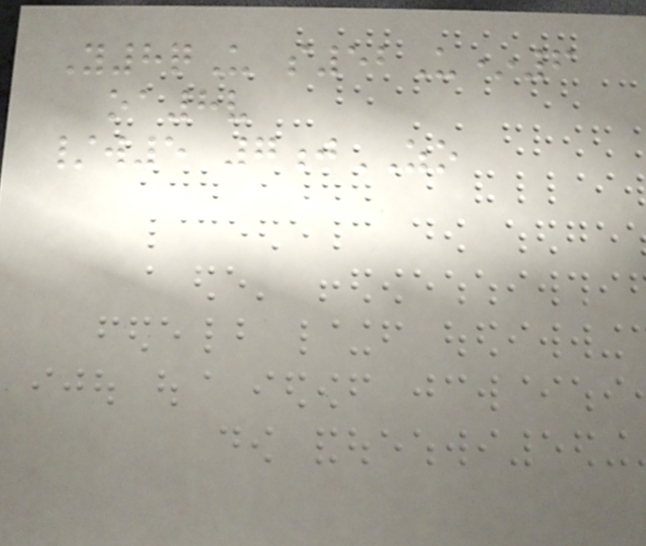Y8qU s52U*6
oa8v
/w5 7jZO
